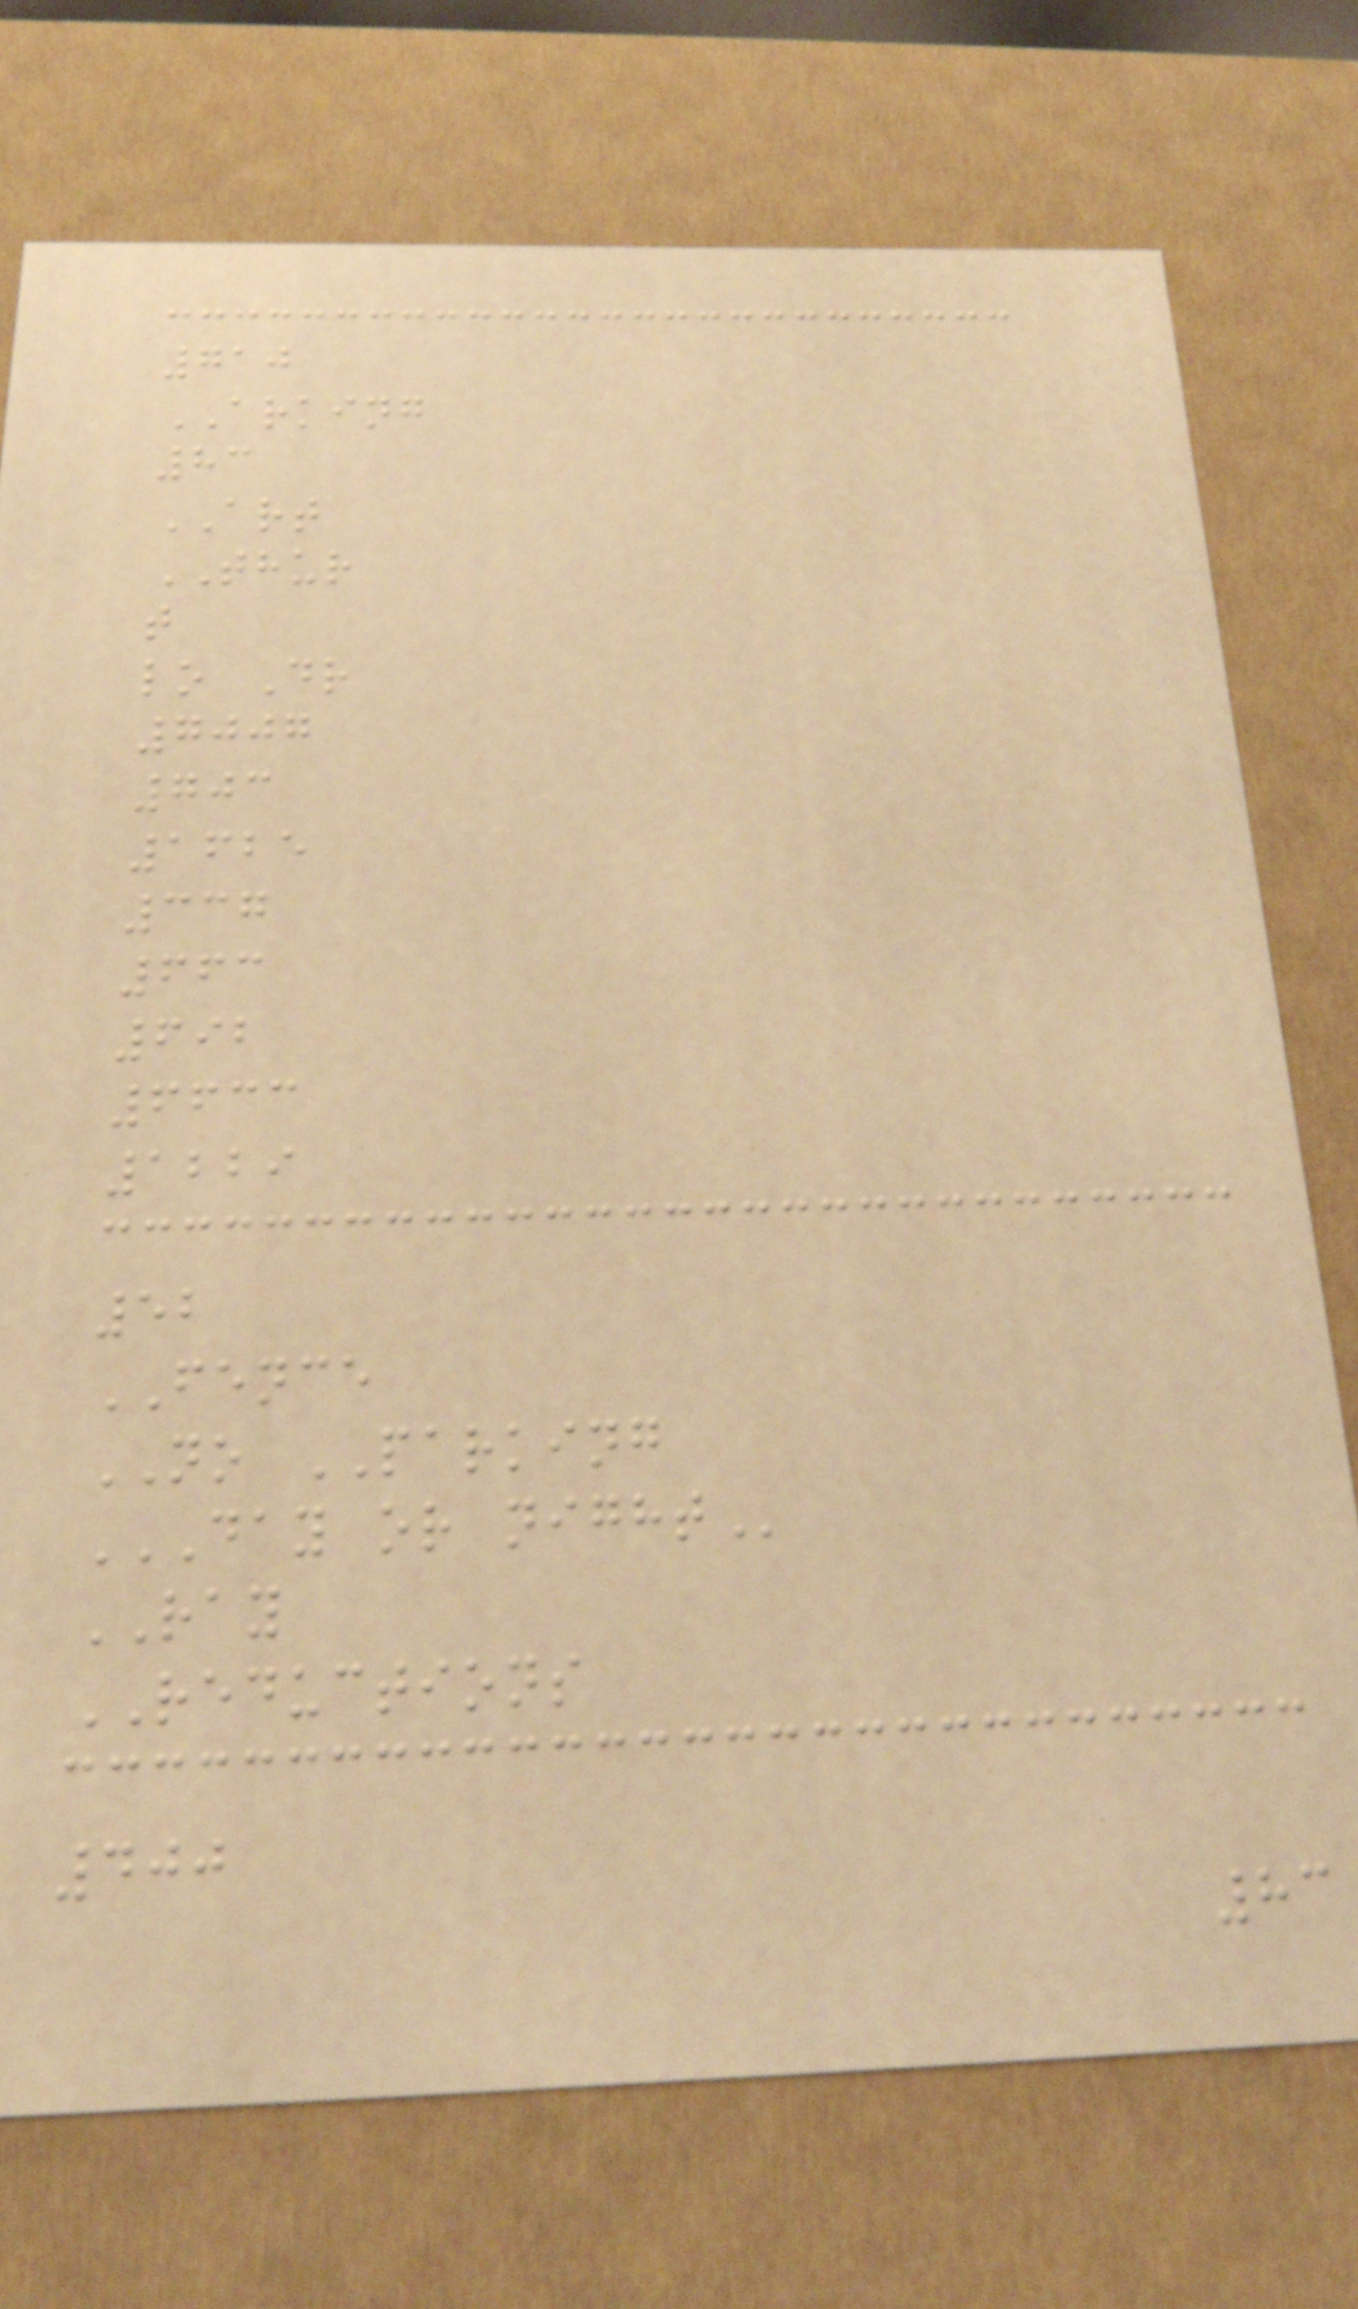710
ARKING
83
ART
THUR
t
lo Dr
7007
703
1625
337
663
692
6633
1229
52
FENCE
NO PARKING
DAY OR NIGHT
RAY
REDUCTIONS
400
83
